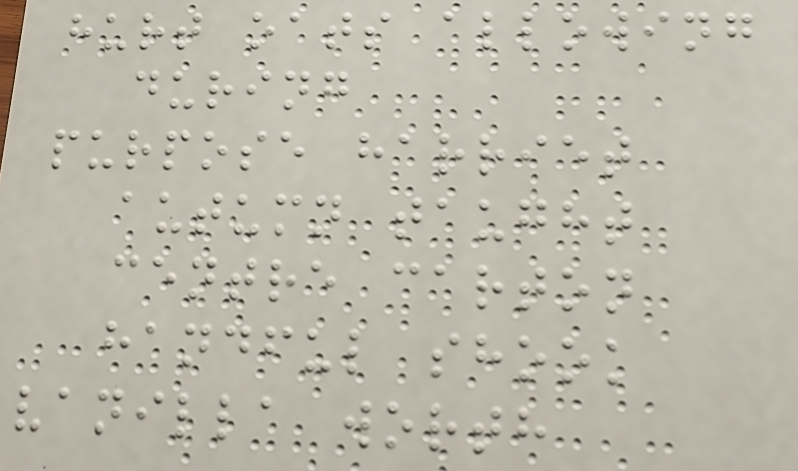hurt oats allowing
during
purpose harriet
autumn taught
centre carton
handful shook
vanilla worth
